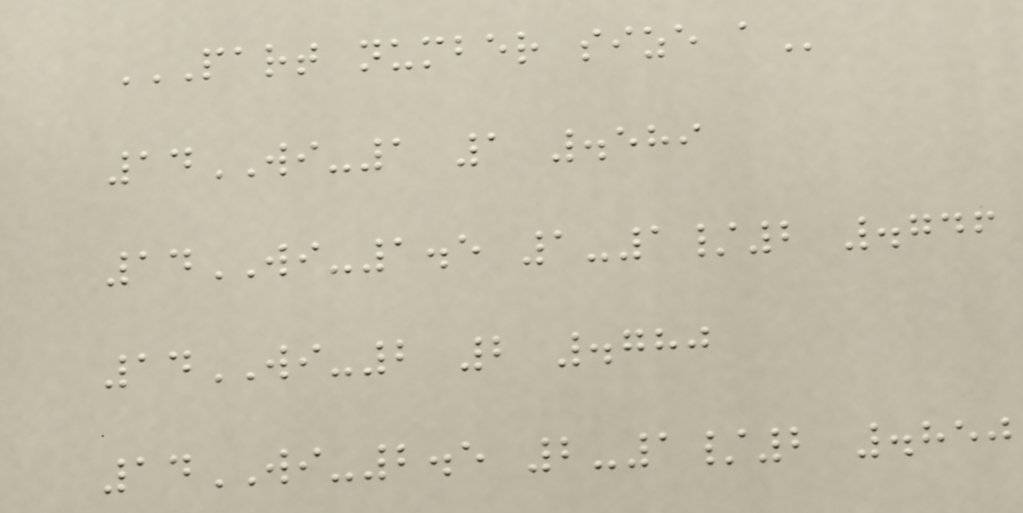PART NUMBER SIZE A
14WI-1 1 .589
14WI-1.5 1-1/2 .746
14WI-2 2 .780
14WI-2.5 2-1/2 .850
